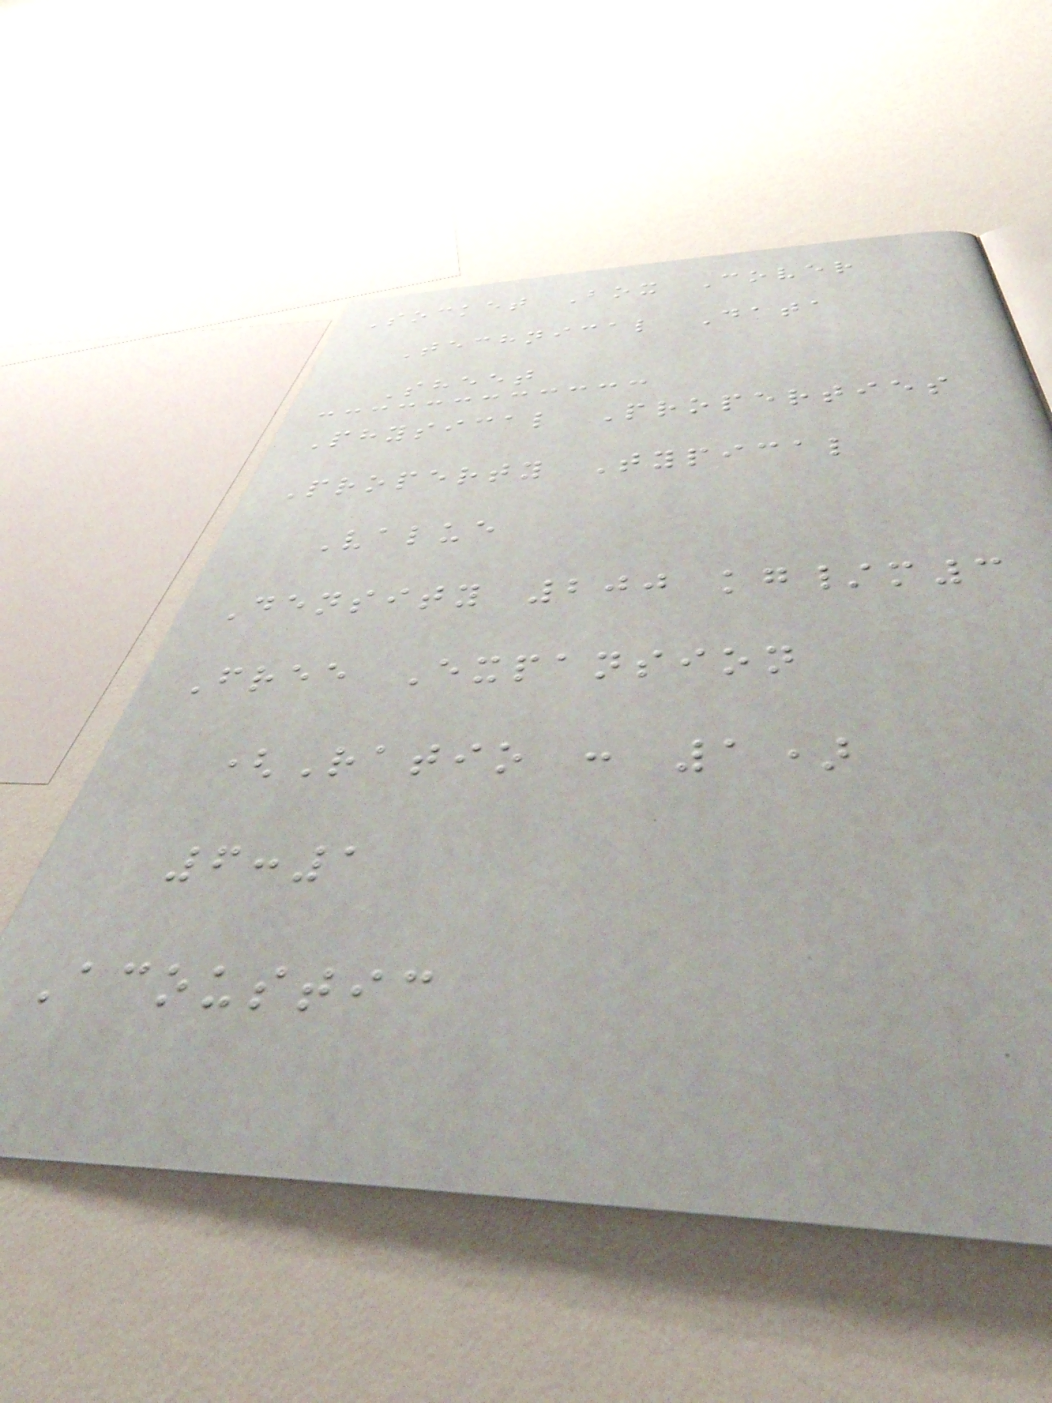Socket Box Cover
Technical Data
Sheet
Physical Properties
Property Typical
Value
Density 200 kg/m3
Free Expansion
(Ratio : 1)
6:1
Acoustic
